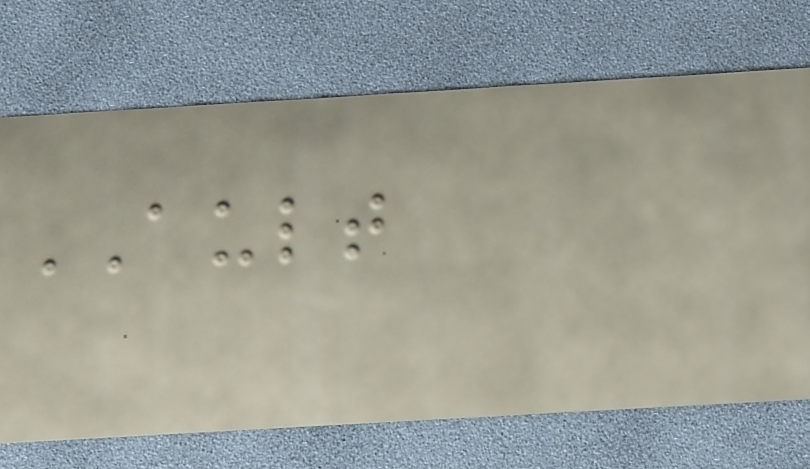AULT
